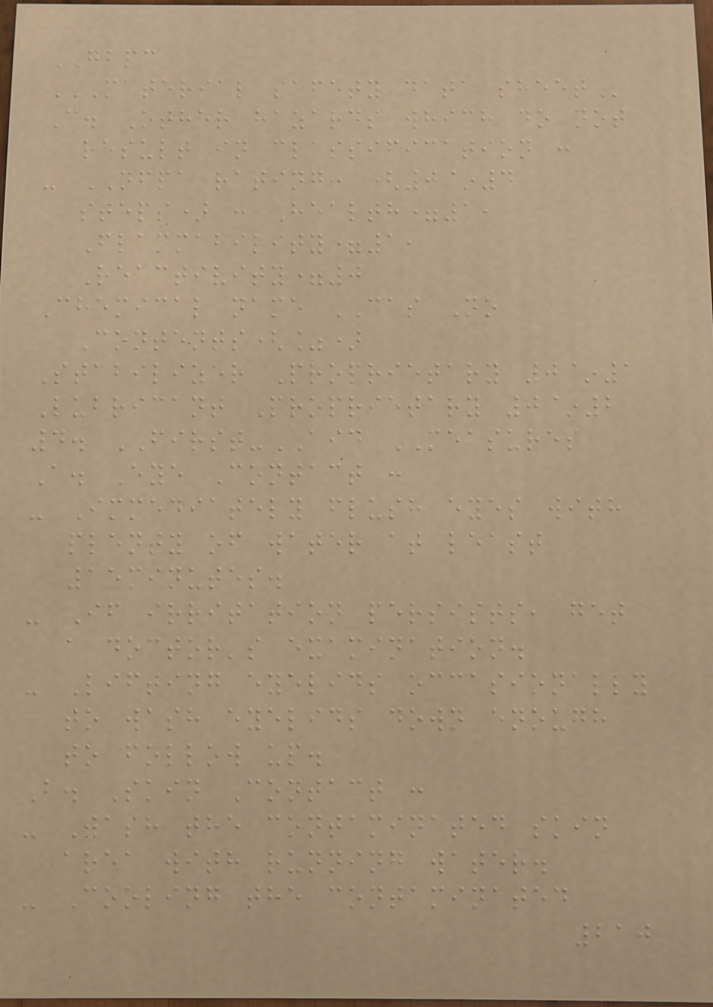GBPC
MATERIAL SAFETY DATA SHEET
C. Other hazards which do not
result in classification :
- NFPA rating: (0~4
steps) : Health=1,
Flammability=1,
Reactivity=0
Chemical name CAS No
Contents(%)
Stabilizer Proprietary 0~1
Lubricant Proprietary 0~2
4. FIRST-AID MEASURES
A. Eye Contact :
- Immediately flush eyes with
plenty of water at least
15minutes.
- If irritation persists, get
a doctor's examination.
- Lifting eyelids occasionally
to wash eyelids down enough
to follow up.
B. Skin Contact :
- Wash the contaminated skin
area with running water.
- Cooling the contaminated
210
